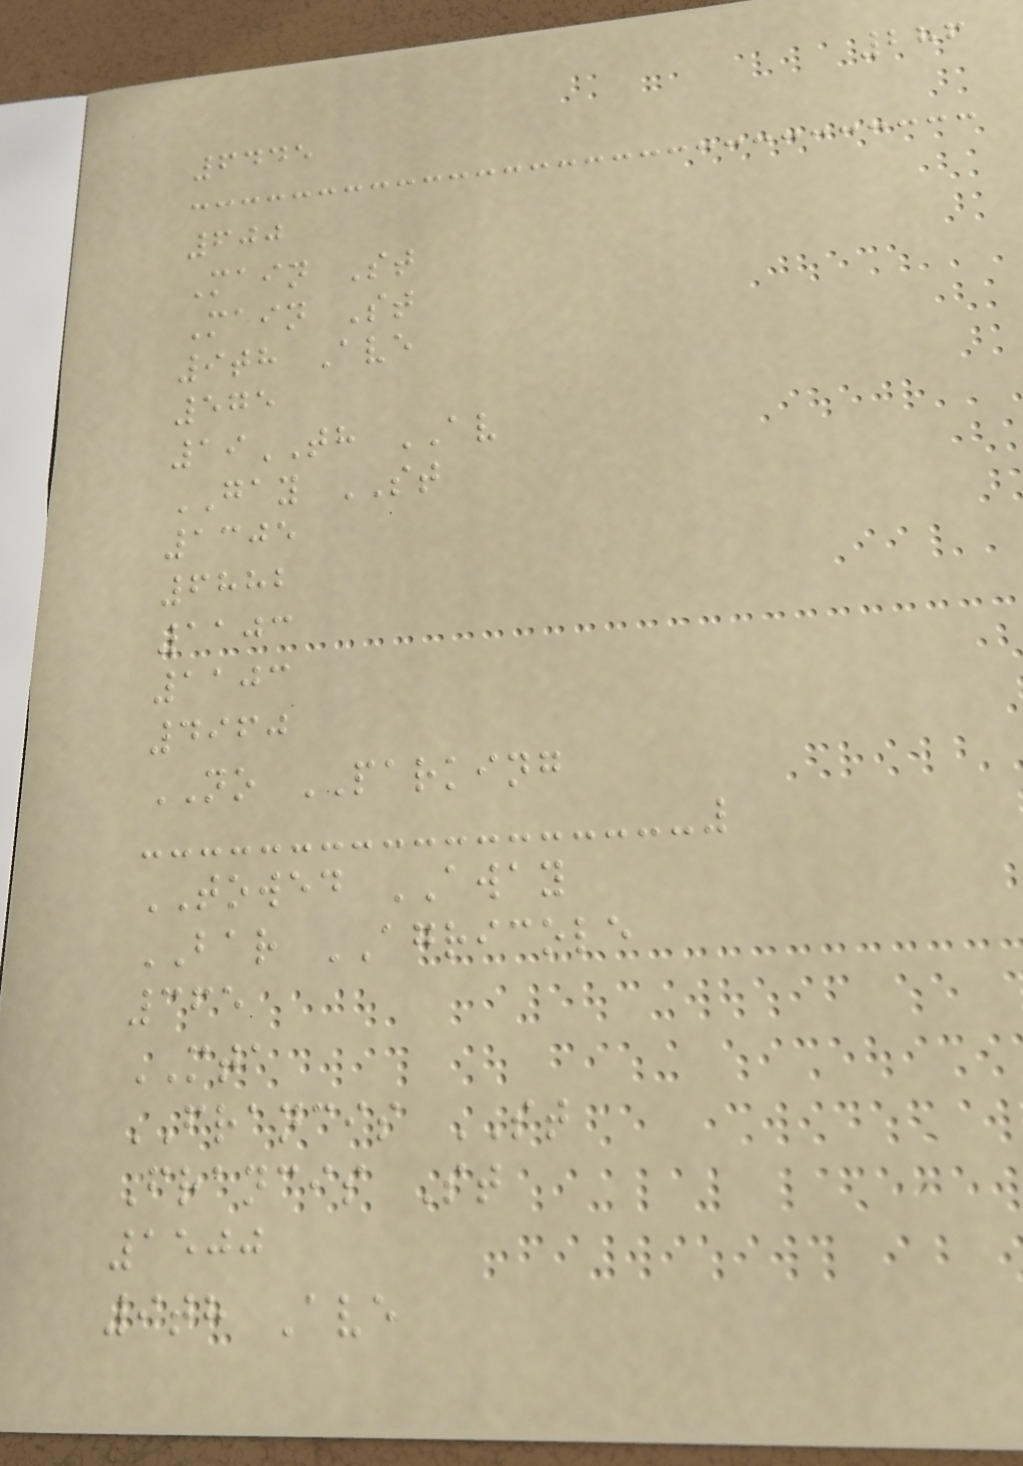286
6445
600
Main St
Main St
9th Ave
575
19TH AV
GAY ST
1305
6882
1103
1103
4960
NO PARKING
TOWED AWAY
BAR AGRICOLE
365
MTA
FRANCIS ST
Francis St
1500
9th Ave
